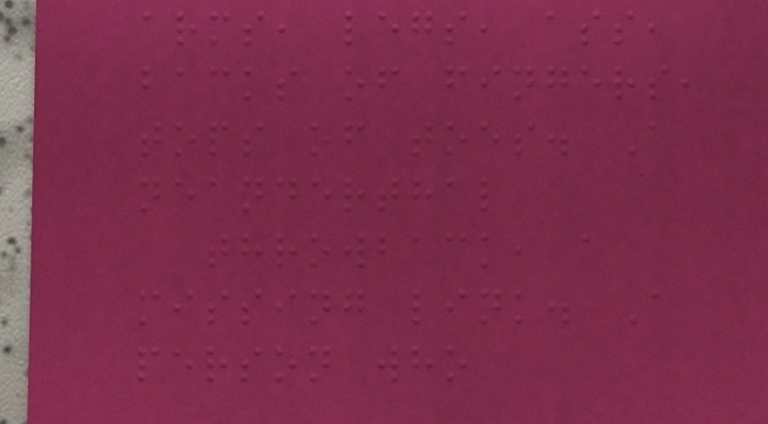arms, legs, ass,
backs of fingers,
tops of toes. A
neanderthal
throwback, a
missing link. A
person who
